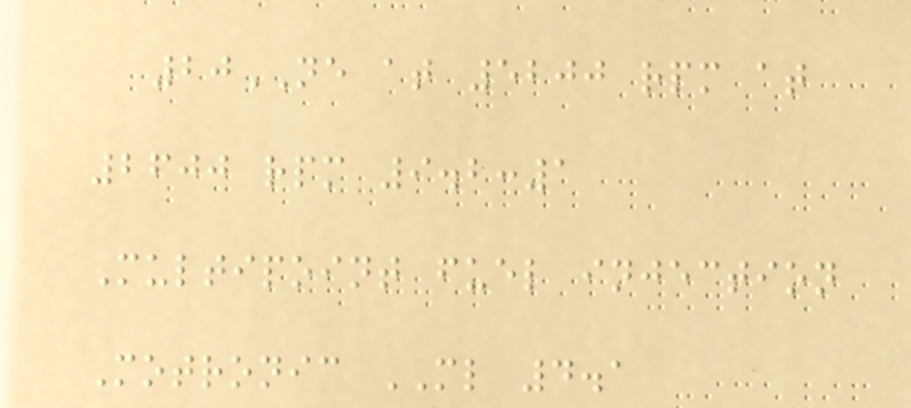20NE at 5200 rpm at
2600 rpm 9.2:1
Multipoint fuel injection
Motronic ML 4.1
